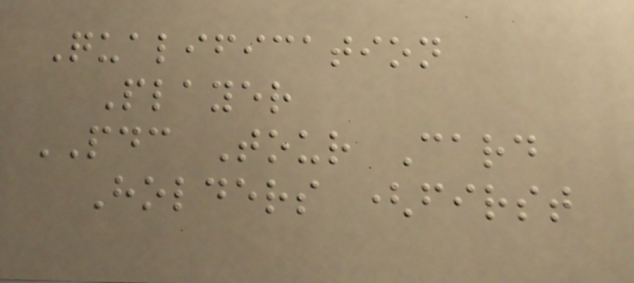Qualification
Player
PDC Tour Card
Holders (first
